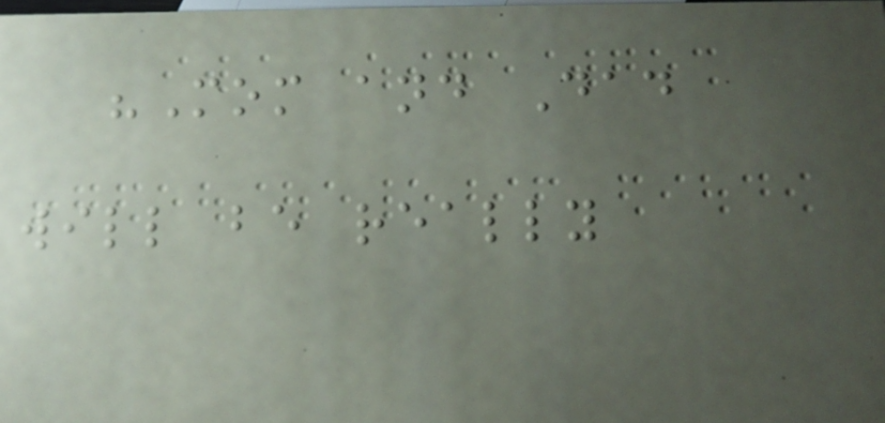"Mom and Dad
will be really
